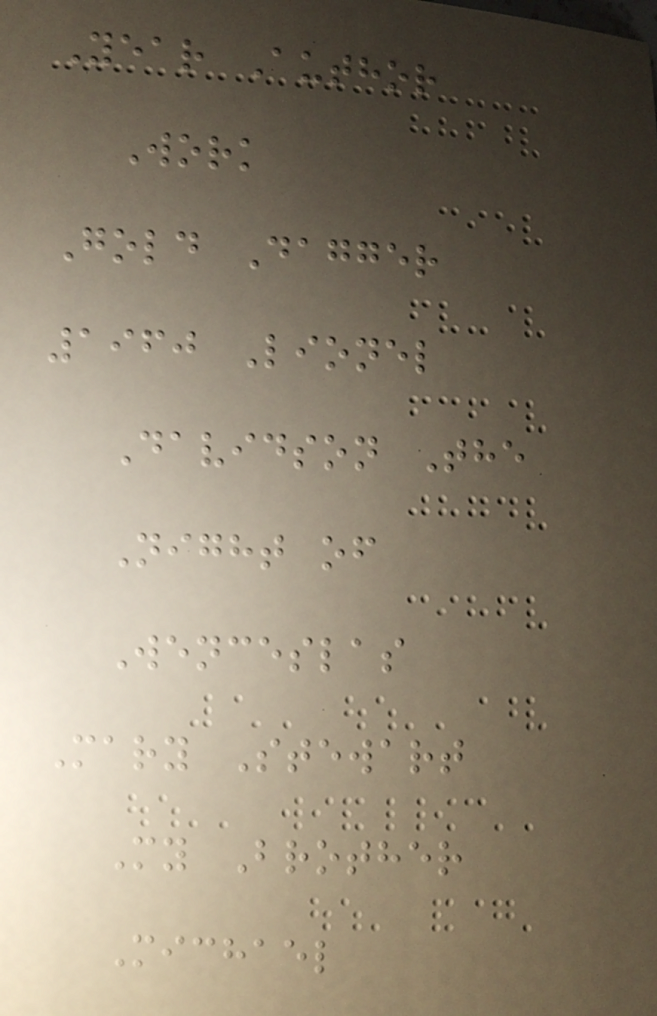Year Author
Work
Gold Dagger
1960 Lionel
Davidson The
Night of
Wenceslas
Mary Stewart
My Brother
Michael
